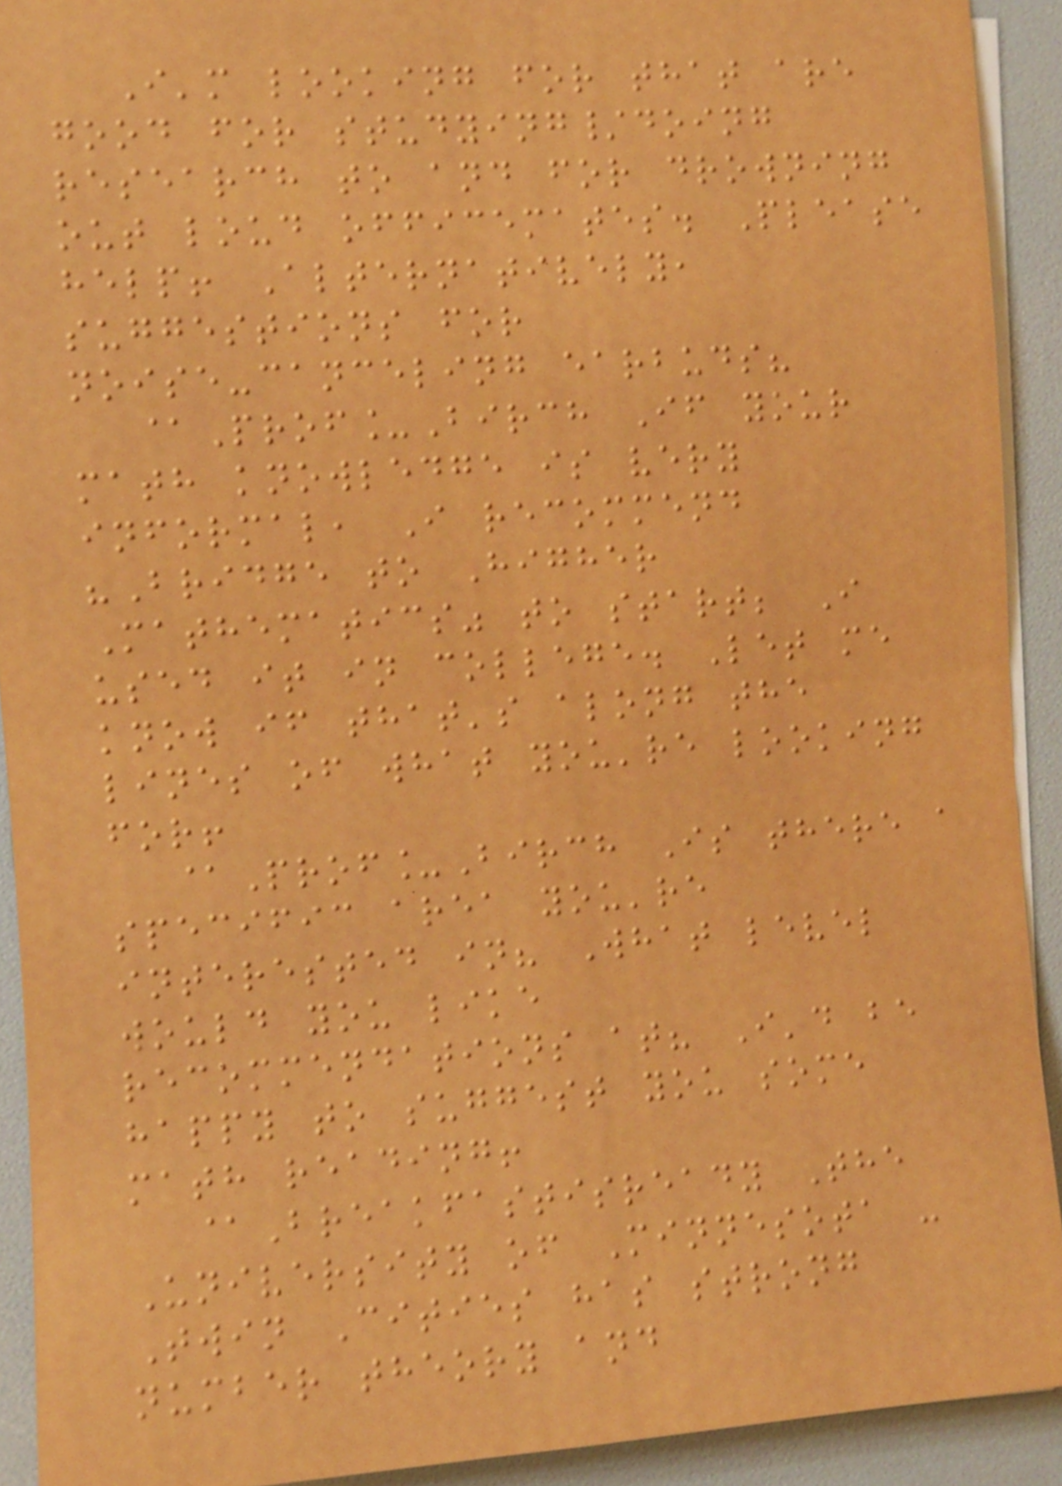I'm looking for that are
good for studying/doing
research to and for drowning
out loud officemates. Please
help! Alternatively,
suggestions for
noise-canceling earbuds?
@Prof_Birch If your
math knowledge is very
informal, I recommend
"Bridge to Higher
Mathematics" to start; I
used it in college. Let me
know if that's along the
lines of what you're looking
for!
@Prof_Birch Is there a
specific area you're
interested in? What level
would you like
recommendations at? I'd be
happy to suggest you some
math reading!
@Breakfastisready The
University of Minnesota -
Twin Cities has strong
number theory and
